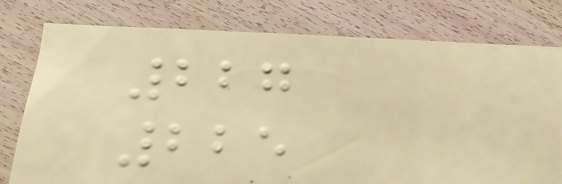227
225
